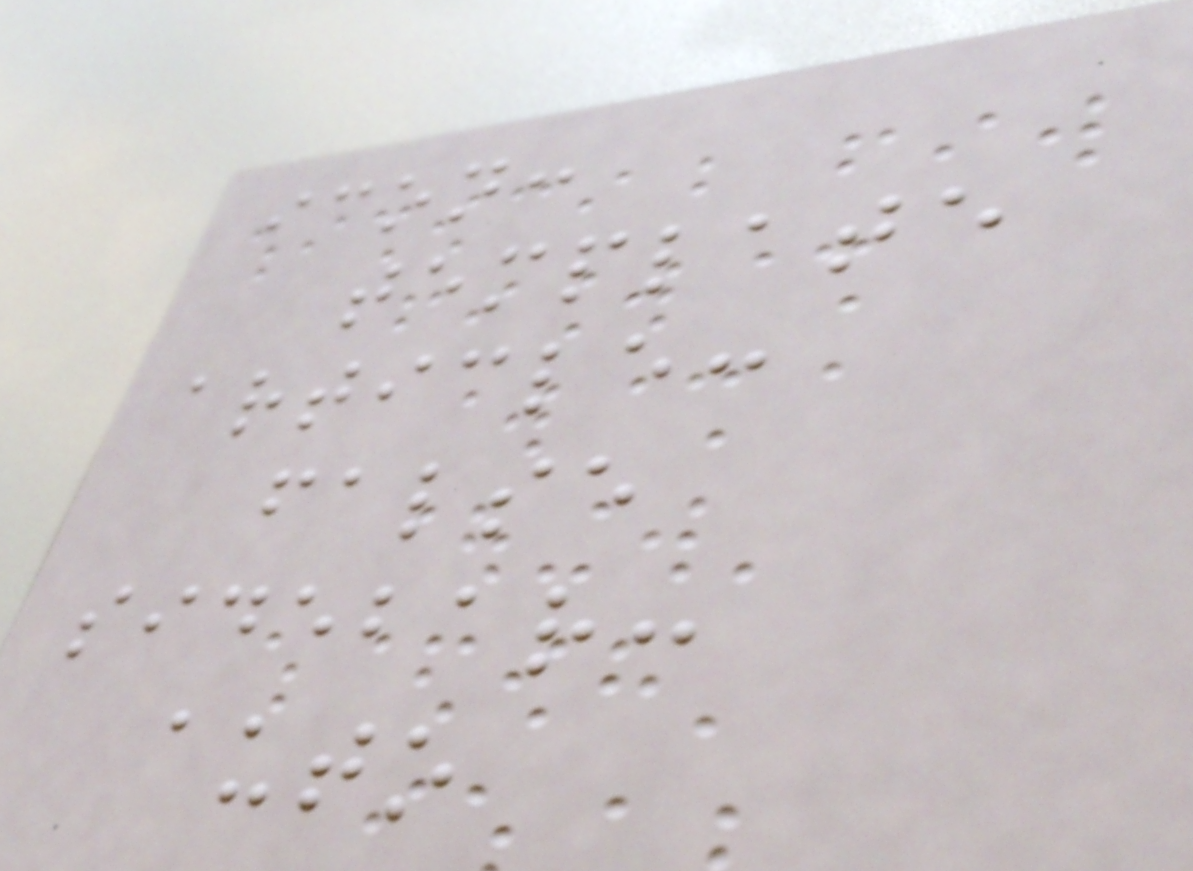icon:
template
article:
false
sidebar:
auto
